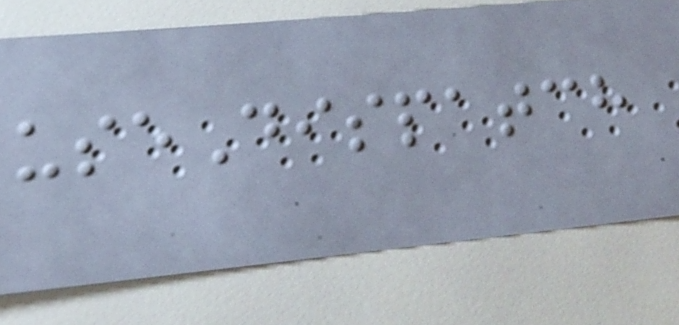useDispatch
